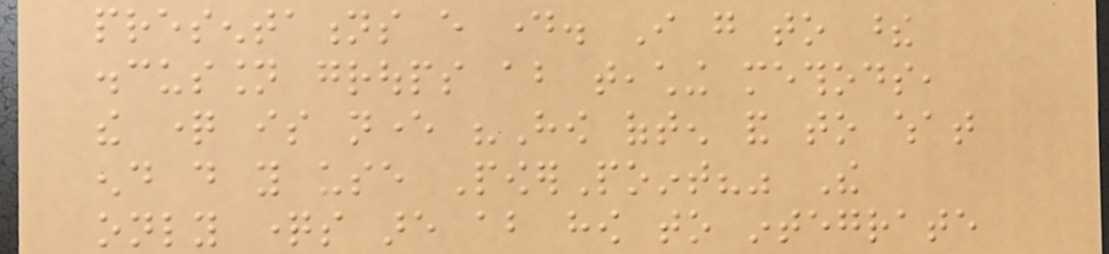presentations every day. I go to these
discussion groups about teaching methods,
the question is never "How often and to what
end do you use PowerPoint?" The
only questions are about how to integrate
